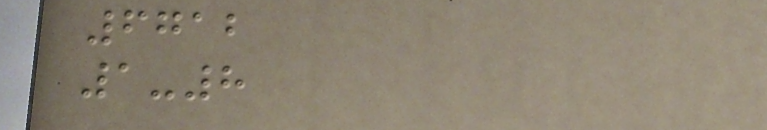6712
1-8
